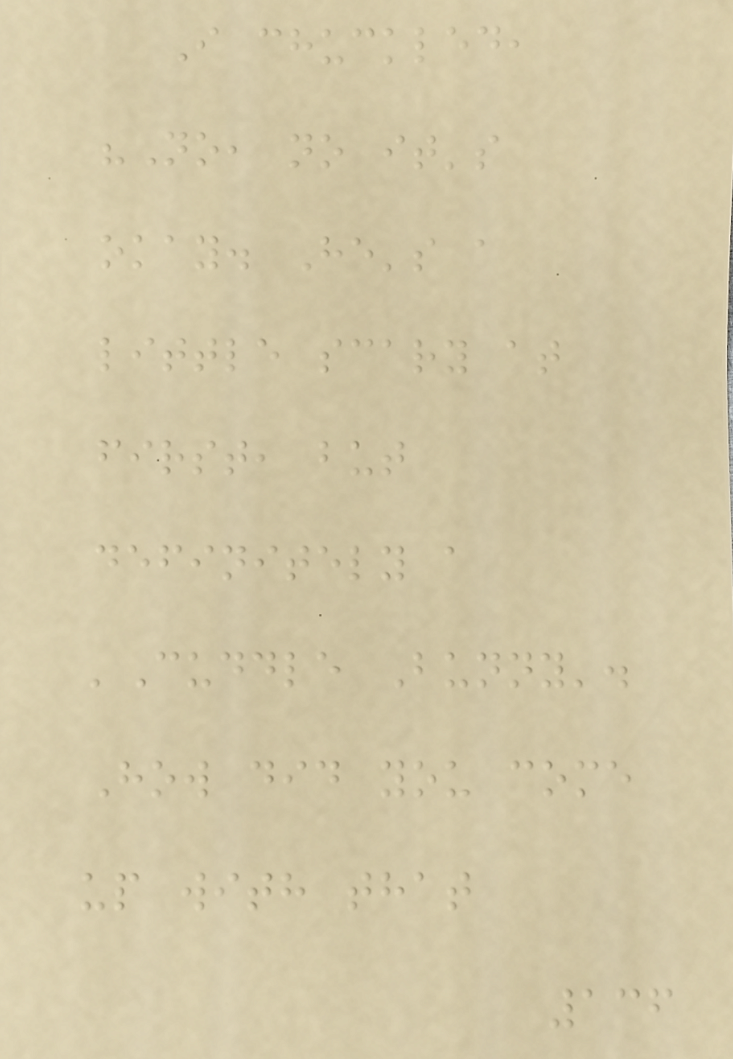I chuckled,
"No, no it's
okay. He's a
little scary at
first, but
definitely a
'Cuddle Bunny'.
How did you come
up with that
136
